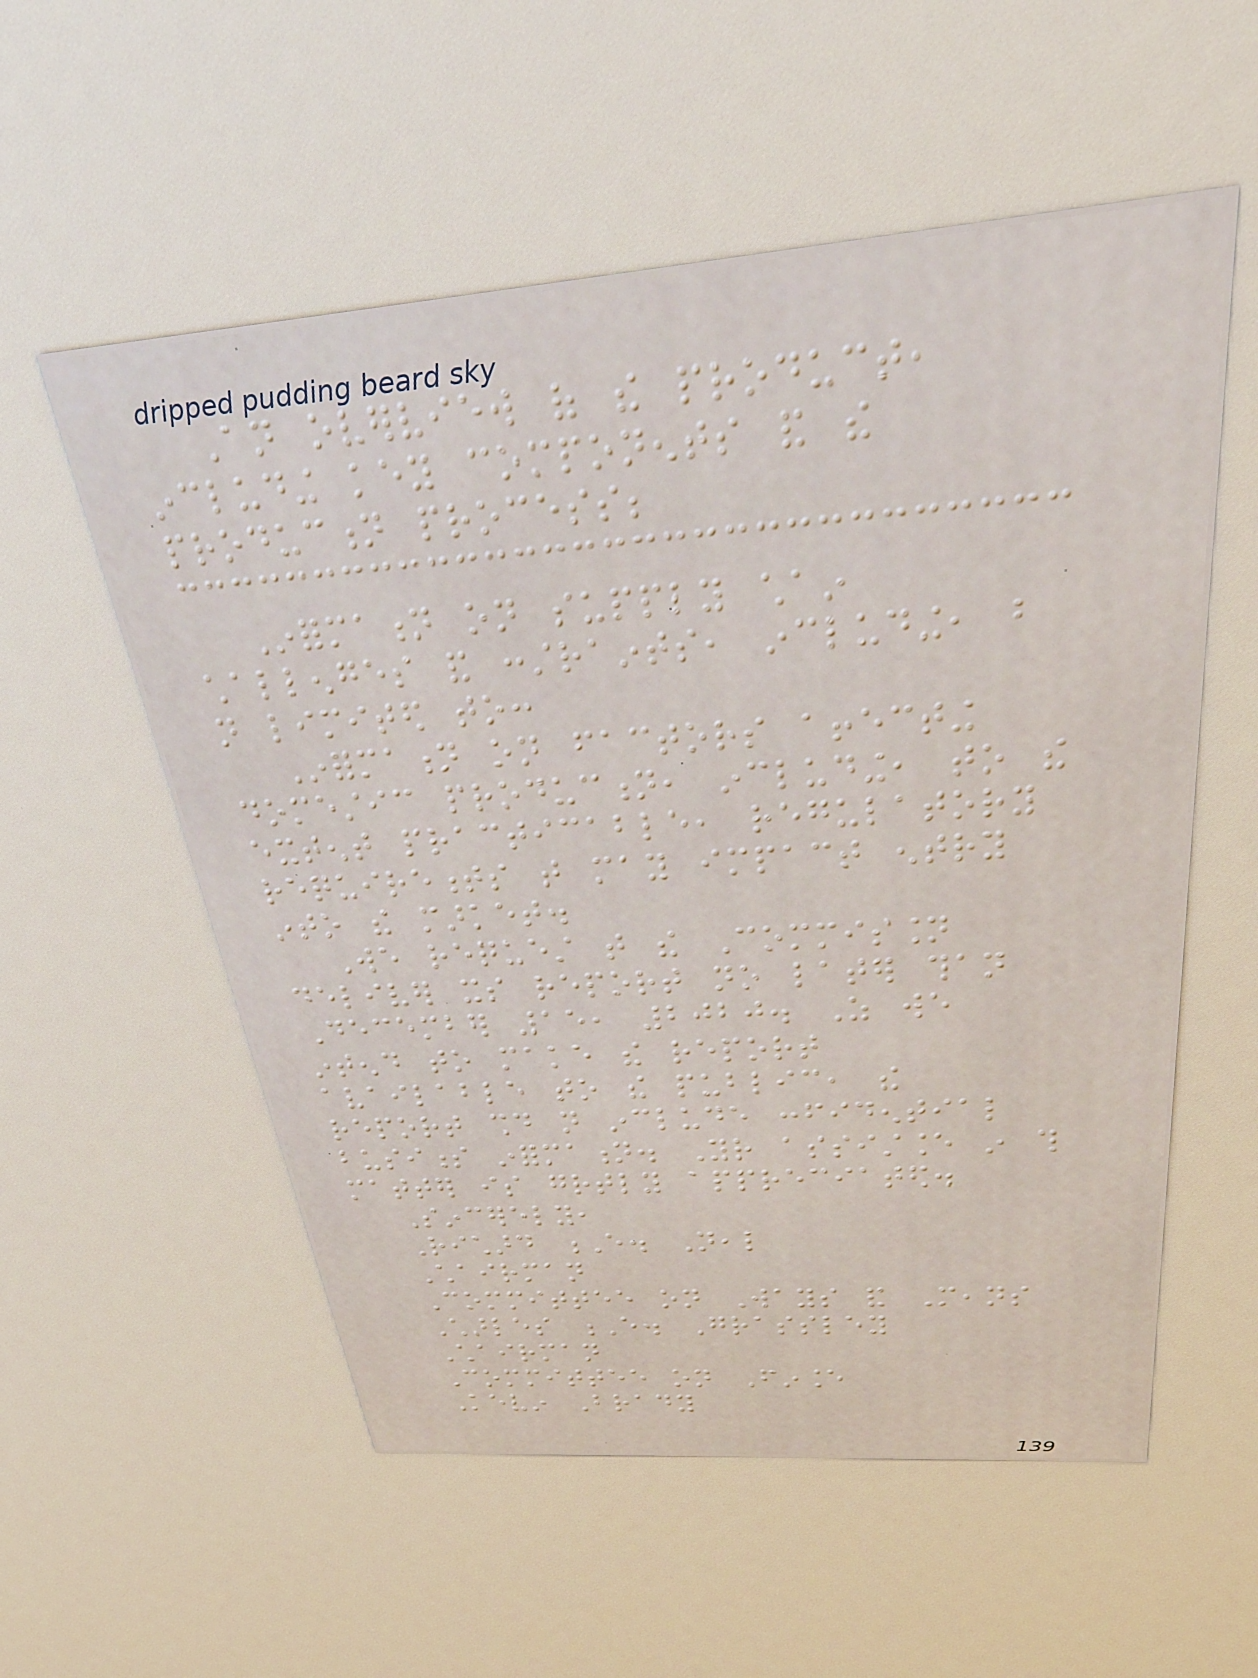An overview of the product,
including key components and the
production process;
Information on supply chain
challenges and constraints, including, but
not limited to:
Information on factors affecting
domestic production, including, to the
extent practicable, regulatory
requirements that may impact entry
into the market.
We request that the Commission
deliver its report no later than
December 15, 2020. As we
intend to make the report
available to the public, the
report should not include confidential
business information. Your assistance in this
matter is greatly appreciated.
Sincerely,
Richard E. Neal
Chairman
Committee on Ways and Means
Charles E. Grassley
Chairman
Committee on Finance
Kevin Brady
